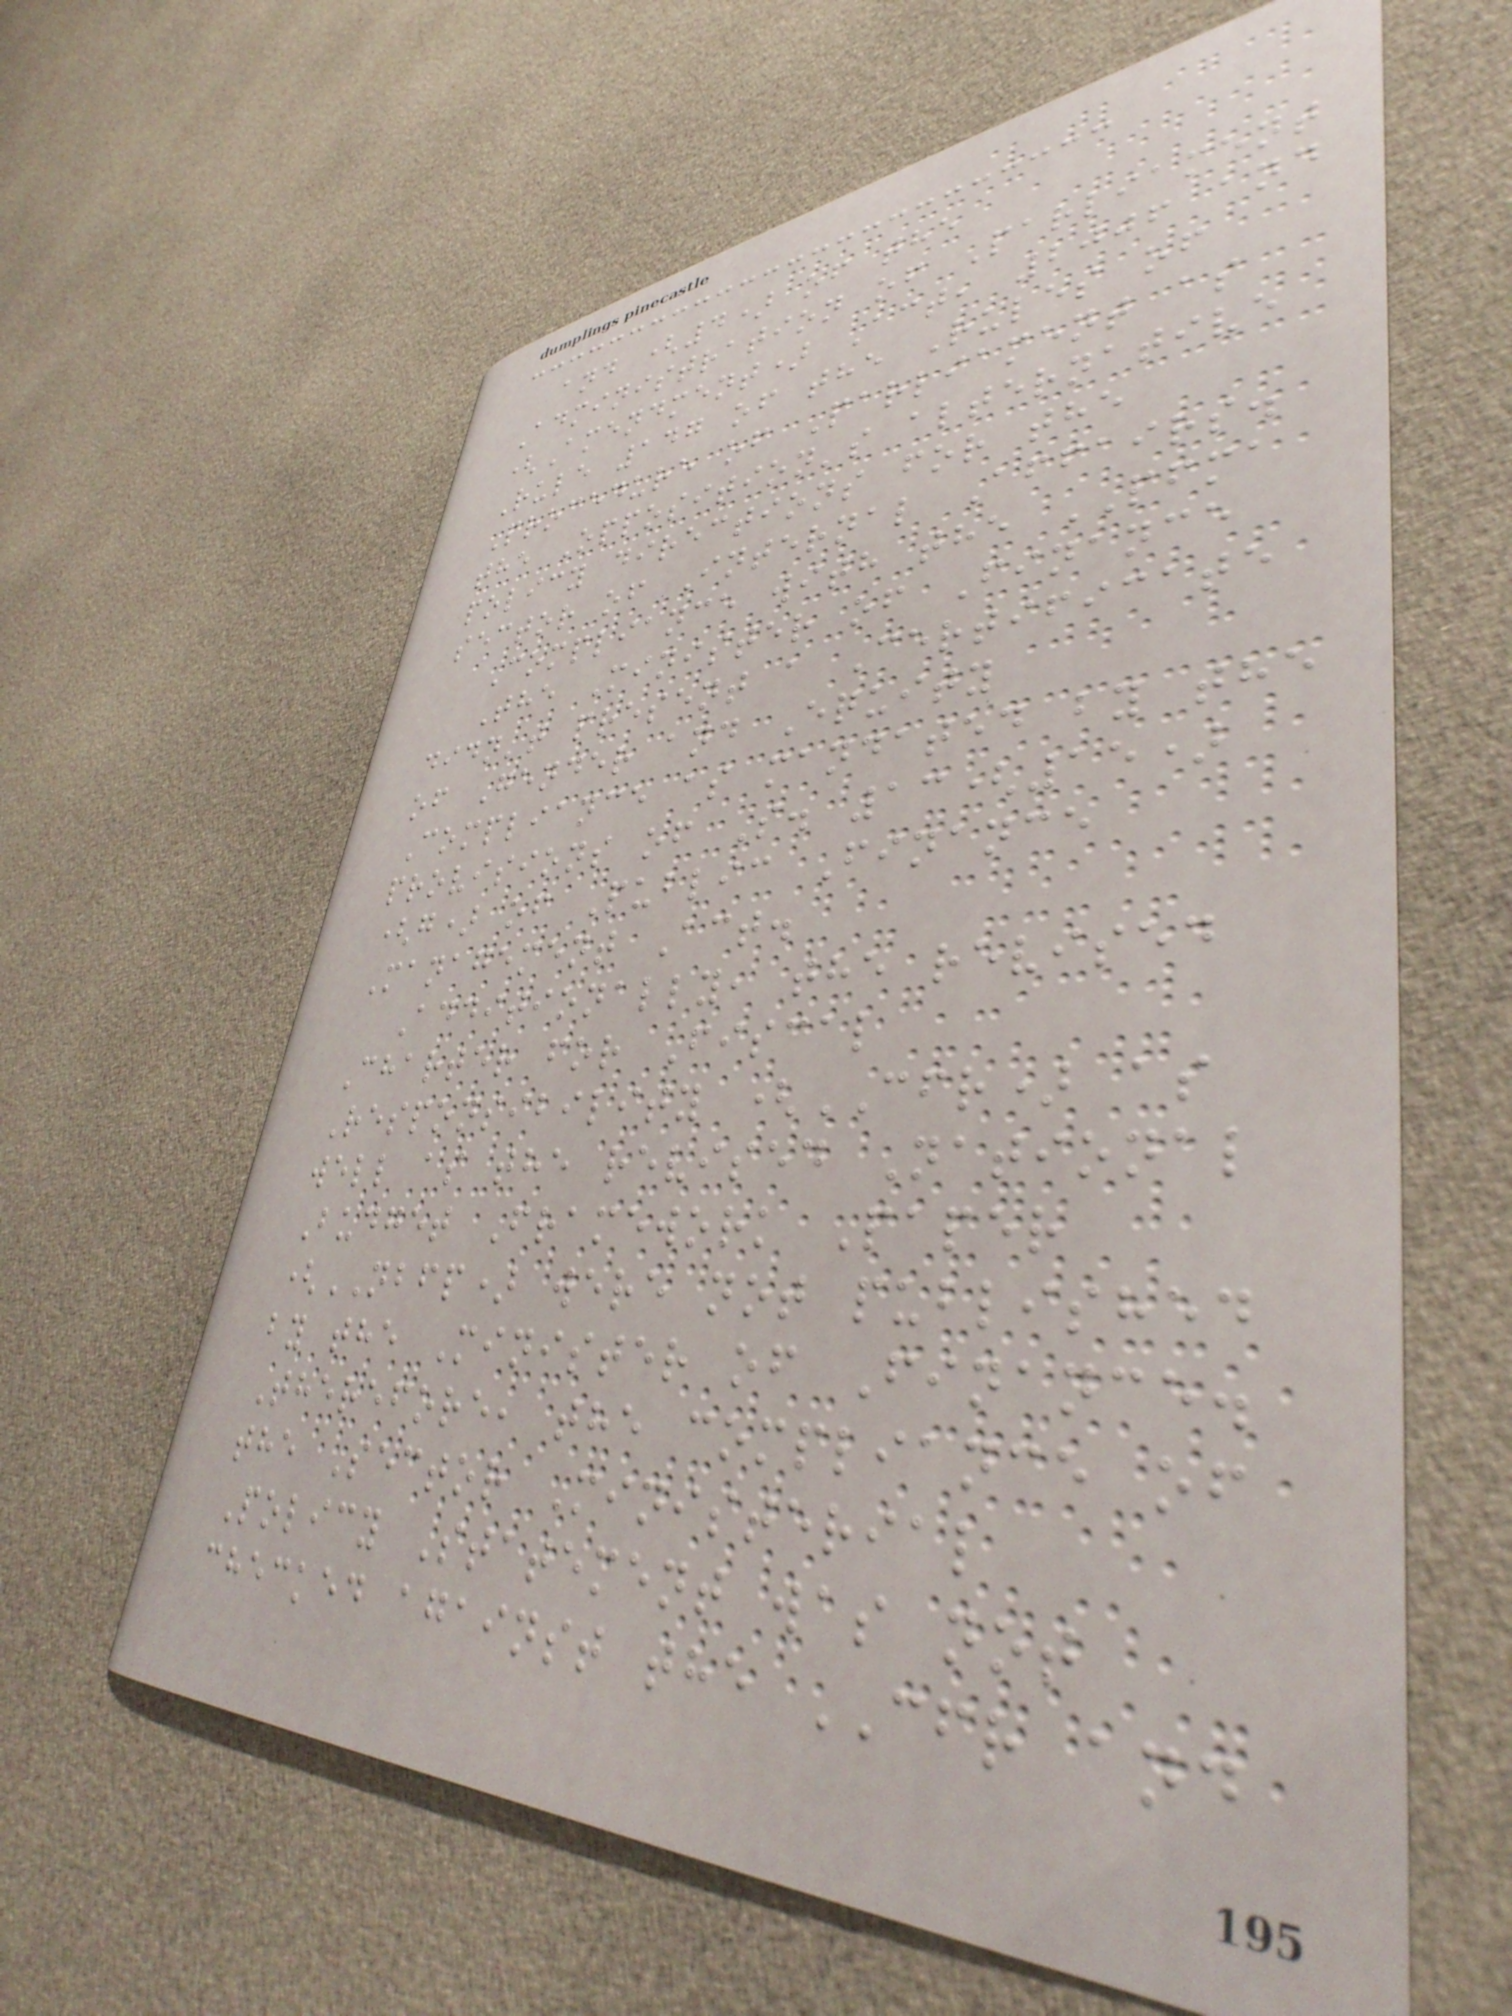and (4) of the
Administration of Parliament
(Amendment) Act, 2006 and
Rule 147 of the Rules of
Procedure of Parliament as
the Opposition's alternative
policy directions for the
sector of Internal Affairs.
Compliance with the PFMA
The Minister of Finance
didn't present a Certificate
of Gender and Equity
Compliance as mandated by the
provisions of S. 13(15)
(g) of Public Finance
Management Act.
Additionally, the revised
Charter for Fiscal
Responsibility (CFR) as
well as the revised National
Budget Framework Paper
(NBFP) were not published
by the Minister of Finance.
Therefore, the compliance of
the Sector Ministerial
Policy Statement was not
checked against the CFR and
